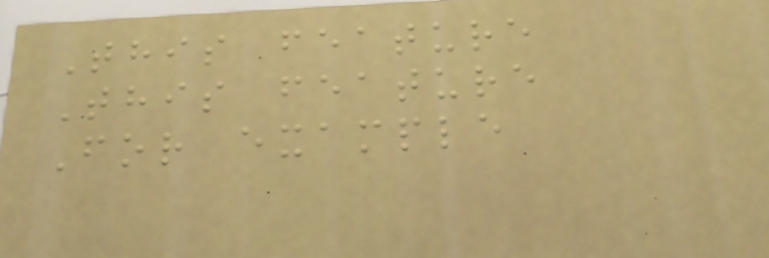This feature
This feature
For example
